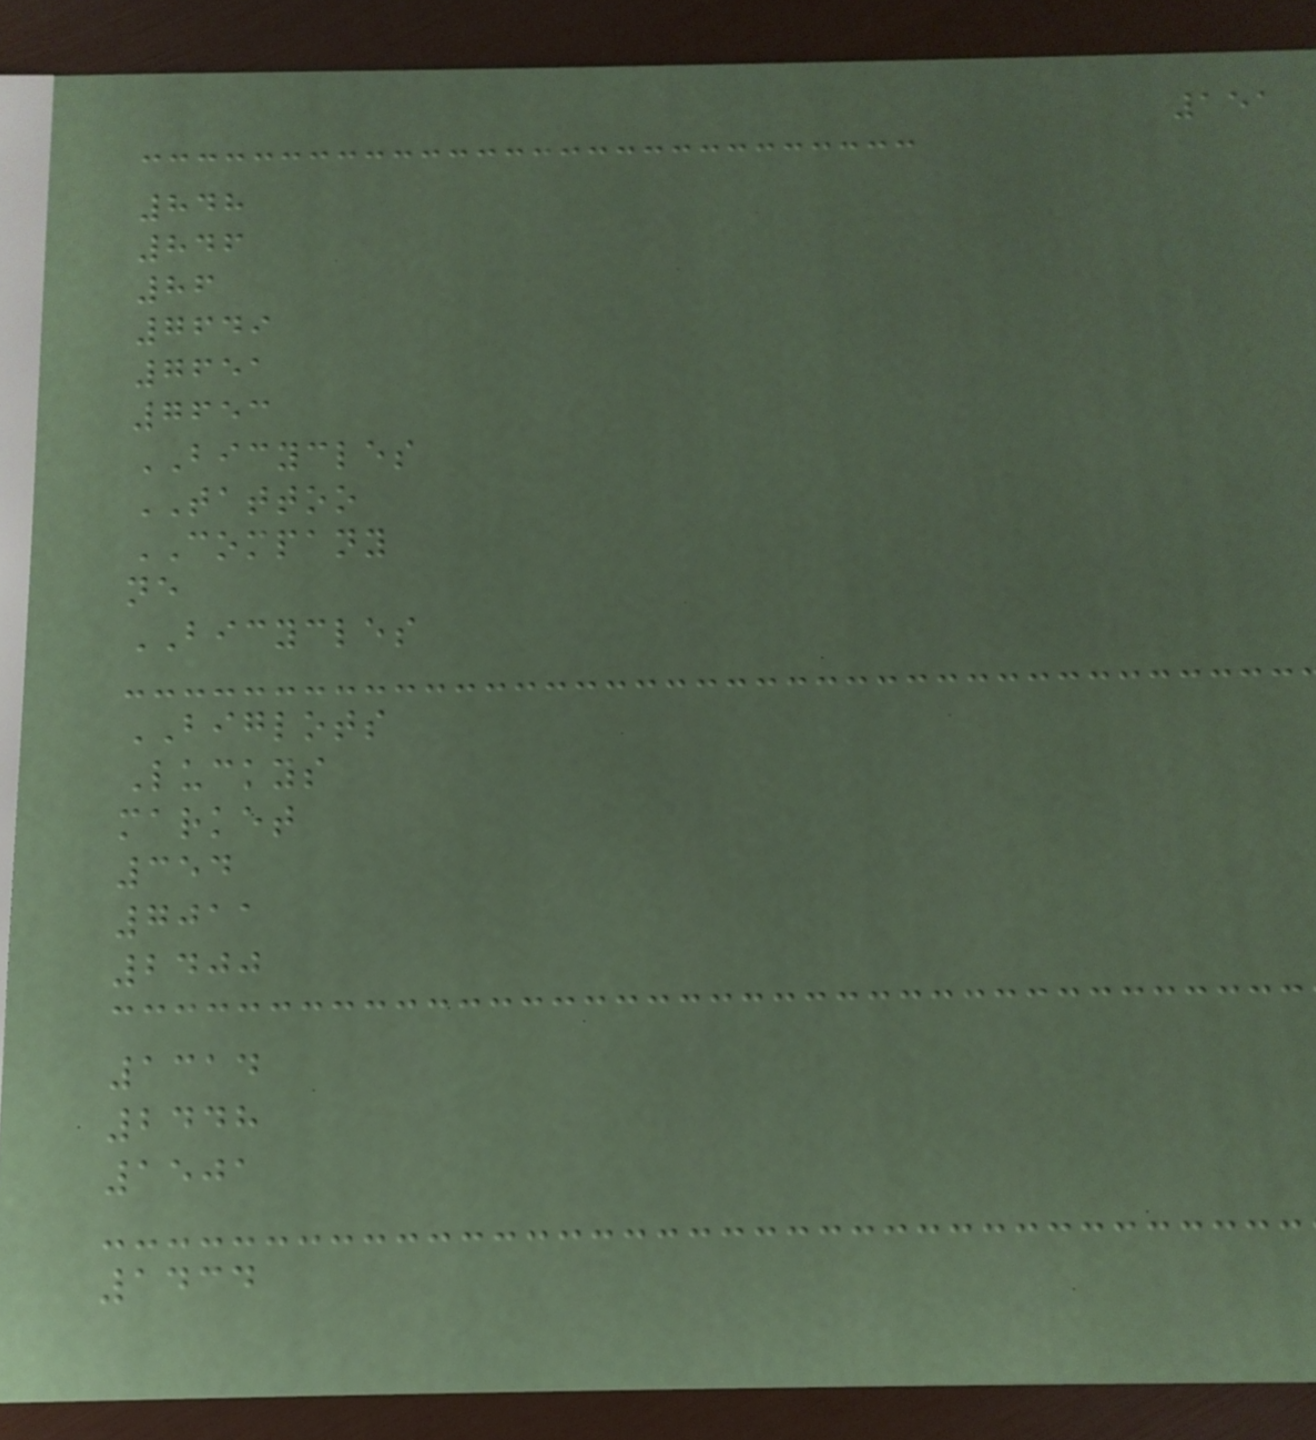151
848
846
86
7649
7651
7653
BICYCLES
TATTOO
COMPANY
ne
BICYCLES
BIGLOTS
Luckys
market
354
7011
2400
1314
2448
1501
1434
